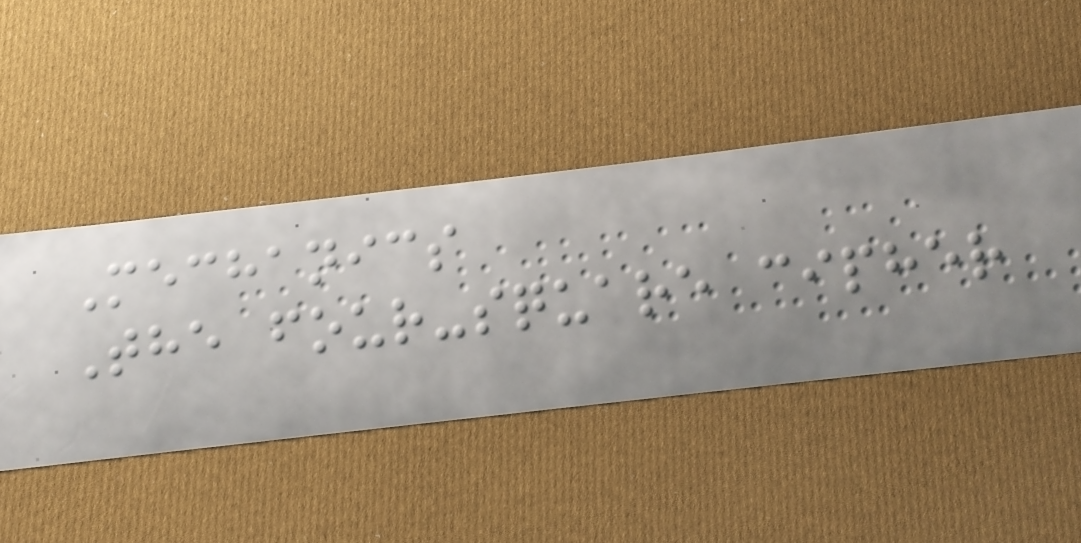Mechanics
The four-square cipher
